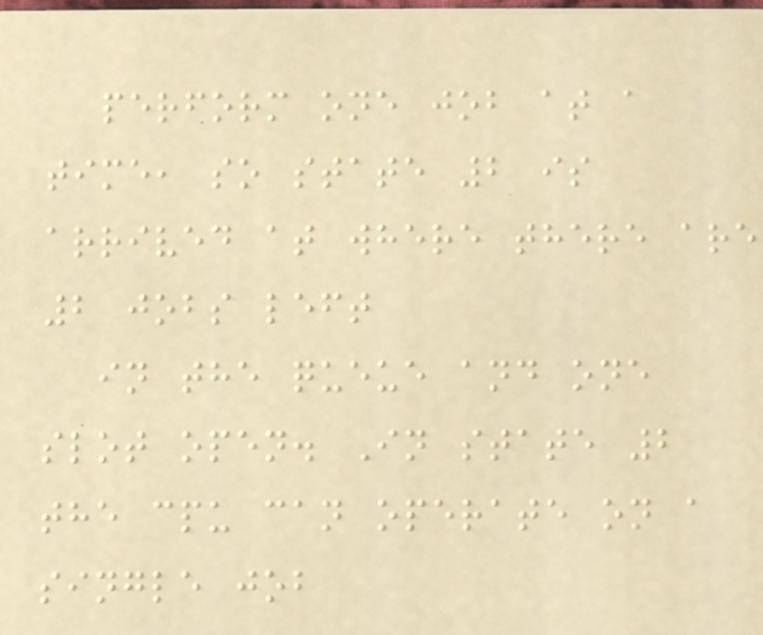perform one job at a
time, so state 2 is
arrived at where there are
2 jobs left
in the queue and one
slot open. In state 2
the cpu can operate on a
single job
